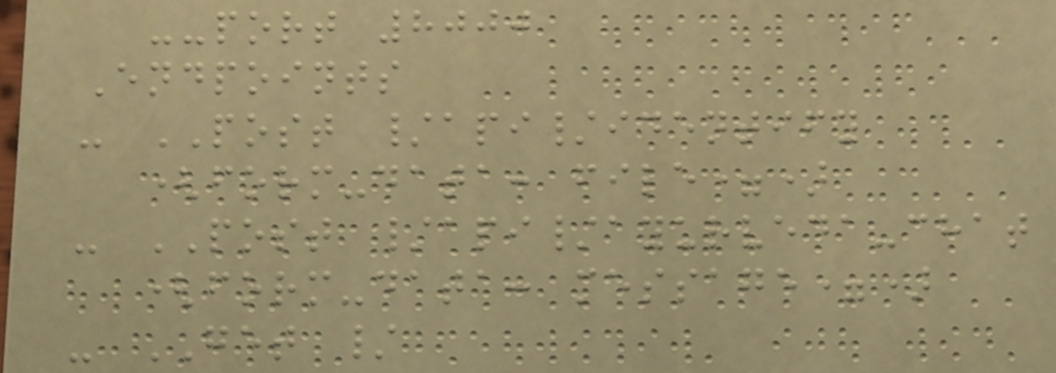--port 8000
Endpoints
- POST /api/identify
(form-data: file=)
- POST /api/ayurveda-chat
(form-data: message=)
- GET /
